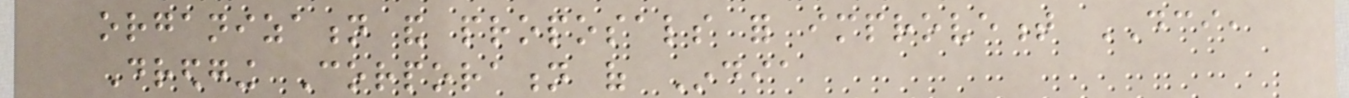organization and proposals for improvement DCI,
Dredging Corporation of India
